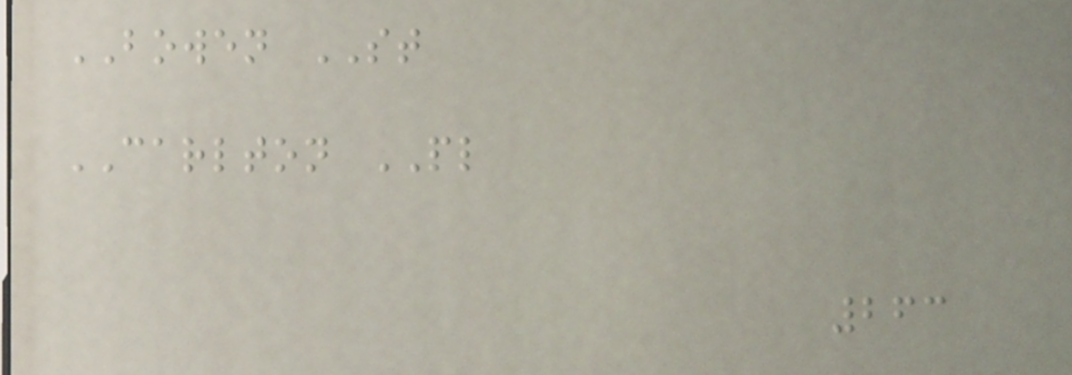BOWEN ST
CARLTON PL
263
